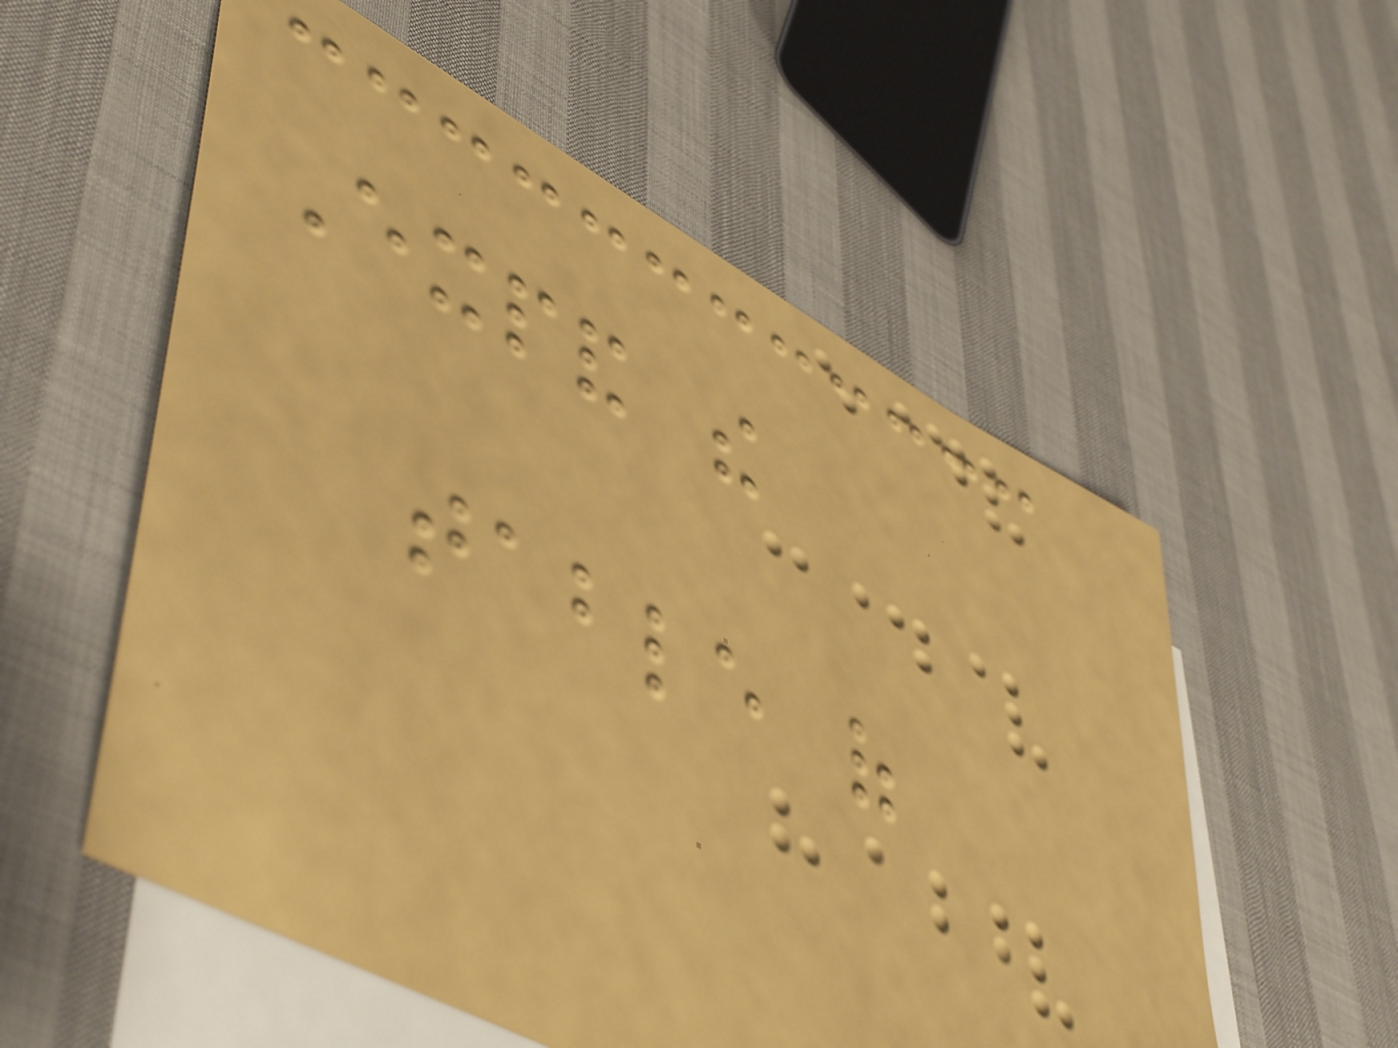Expand the
table of
